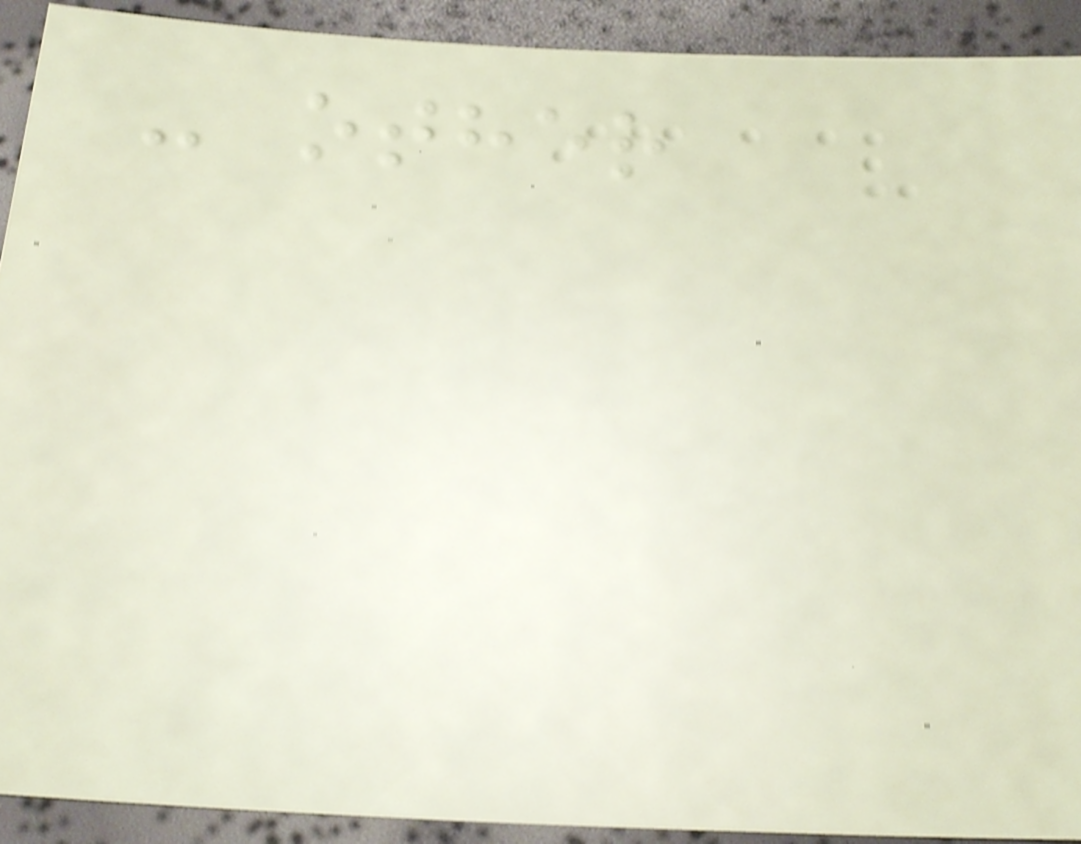- other
